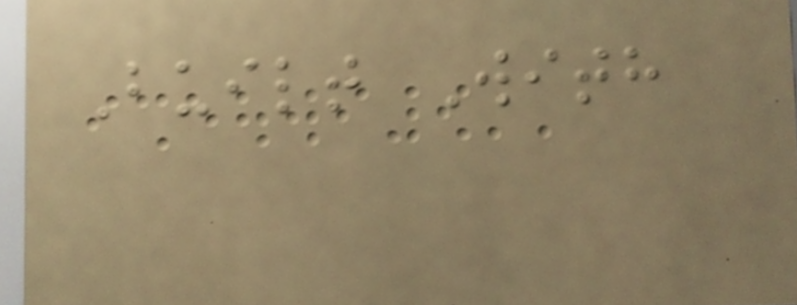Built With
